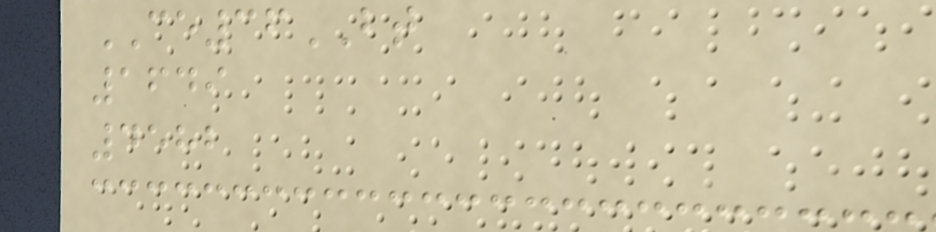CE36BT
1649
4582
